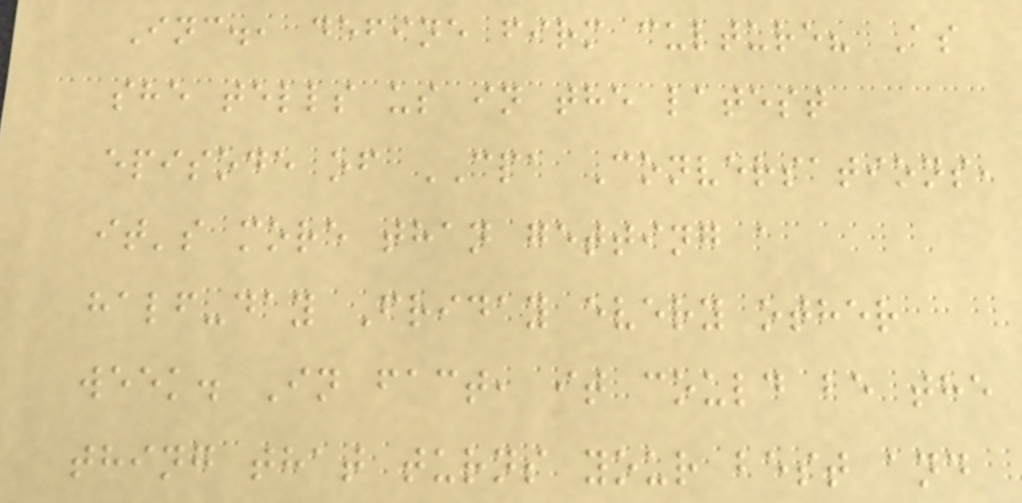Inc., define firm culture? As
she tells us in the latest
episode of CPA Conversations,
it's more than getting a
half-day Friday every other
week. In fact, it could be the
thing that turns your best and
